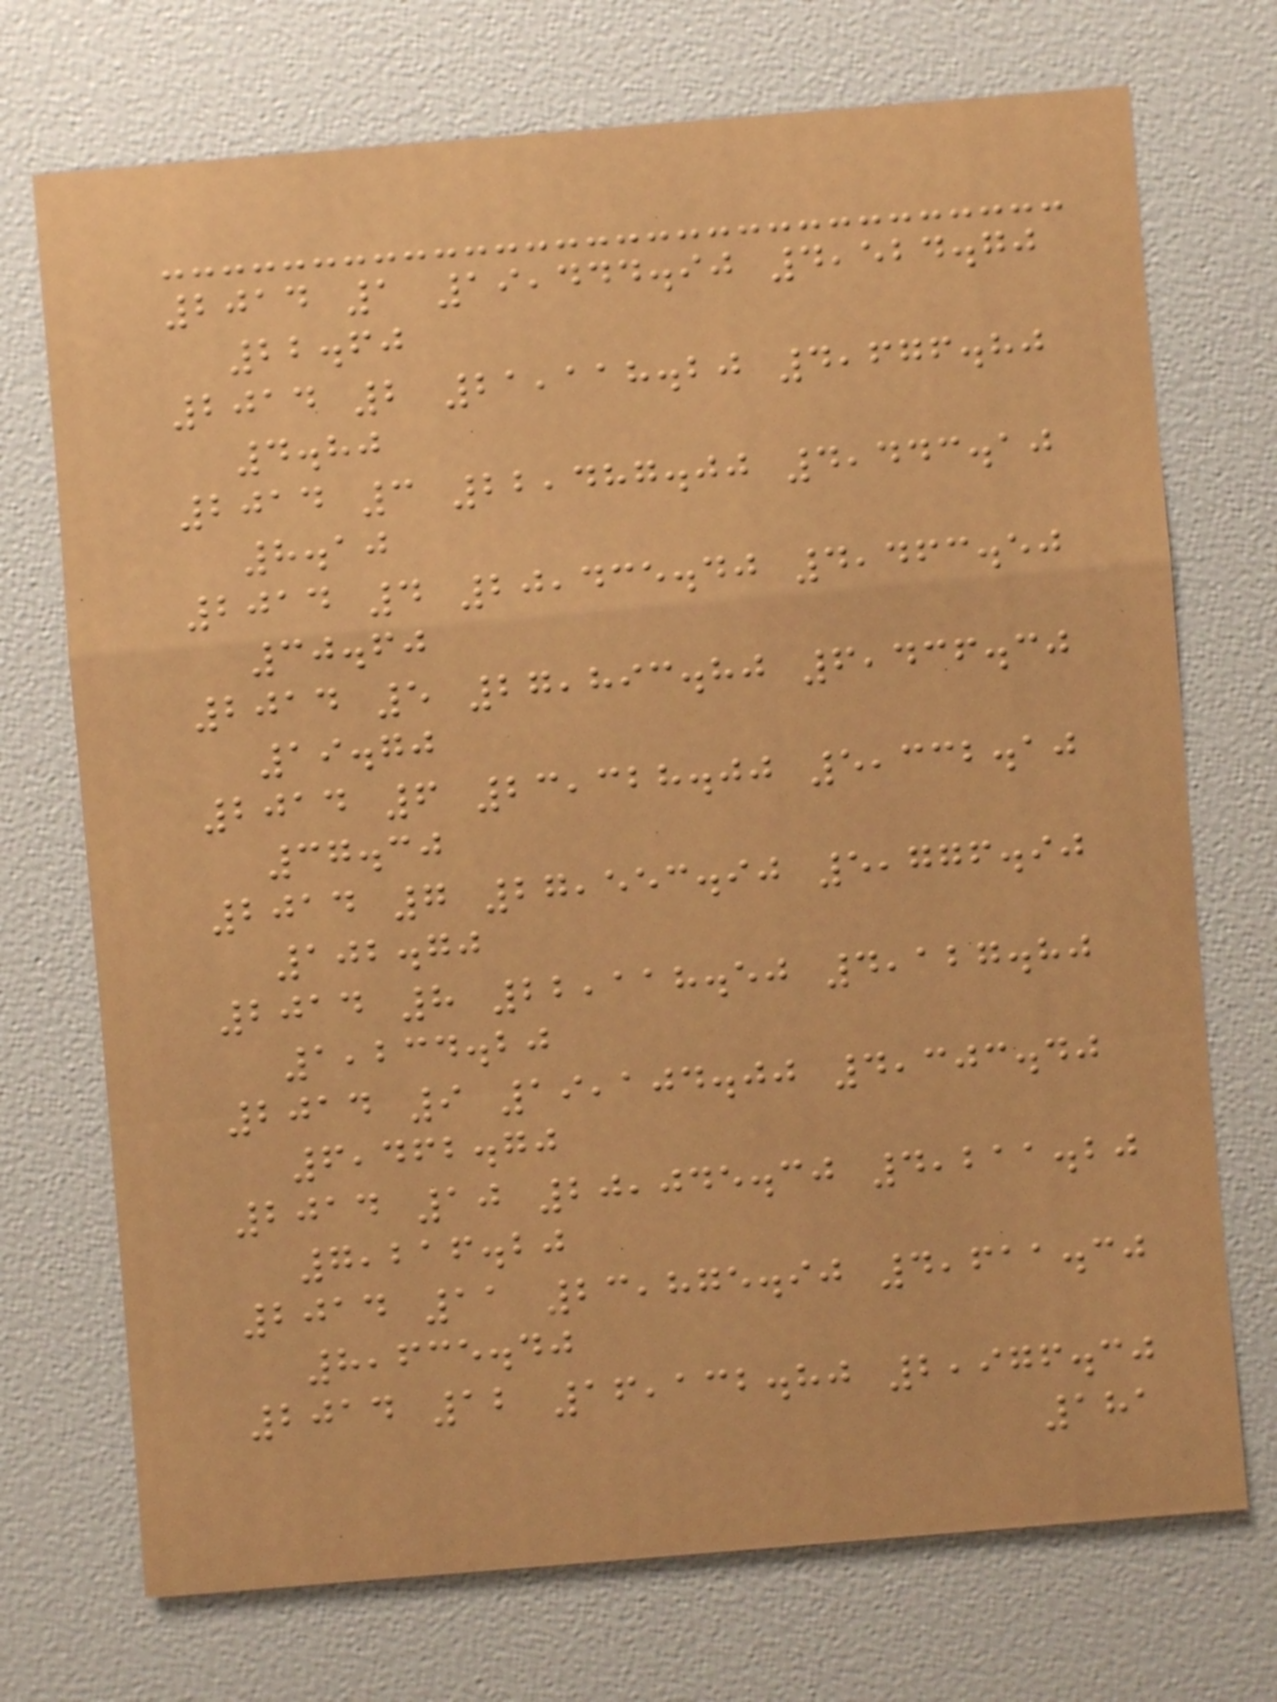2014 1 19,444.90 4,524.70
22.60
2014 2 21,118.20 4,676.80
4.80
2014 3 22,487.00 4,443.10
8.10
2014 4 20,435.40 4,463.50
30.60
2014 5 27,893.80 6,436.30
19.70
2014 6 23,328.00 5,332.10
37.30
2014 7 27,553.90 5,776.90
102.70
2014 8 22,118.50 4,127.80
1,234.20
2014 9 19,104.00 4,303.40
6,462.70
2014 10 20,045.30 4,211.20
7,216.20
2014 11 23,875.90 4,611.30
8,635.40
2014 12 16,132.80 2,976.30
181
